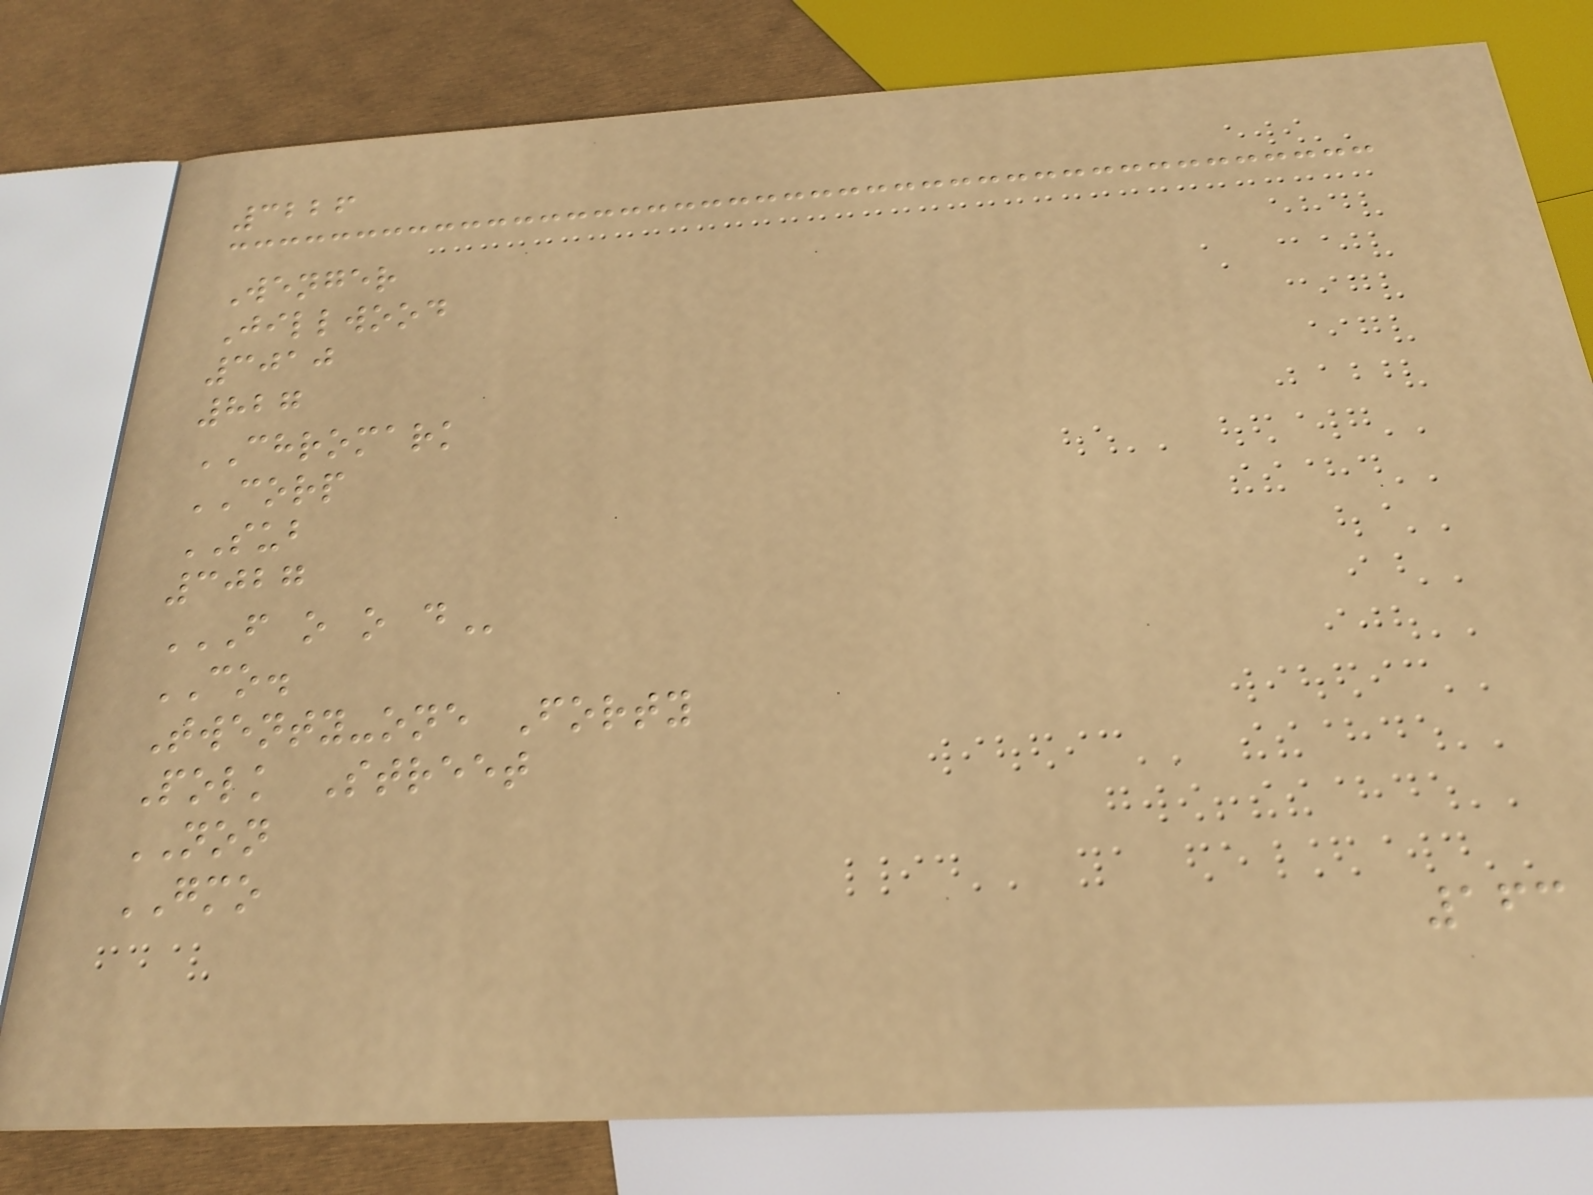3226
Wenger
Jillwood
3010
827
CHROMARK
CORP
SUB
3027
F O O D
CO.
Twenty-one Forty
Polk Street
NON
GMO
163
